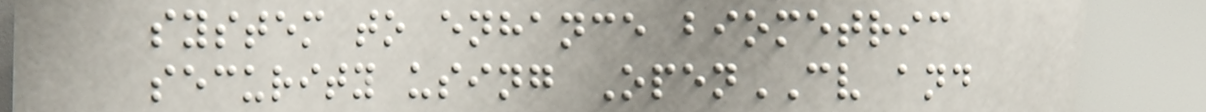system to enhance biometric
security using OpenCV and
